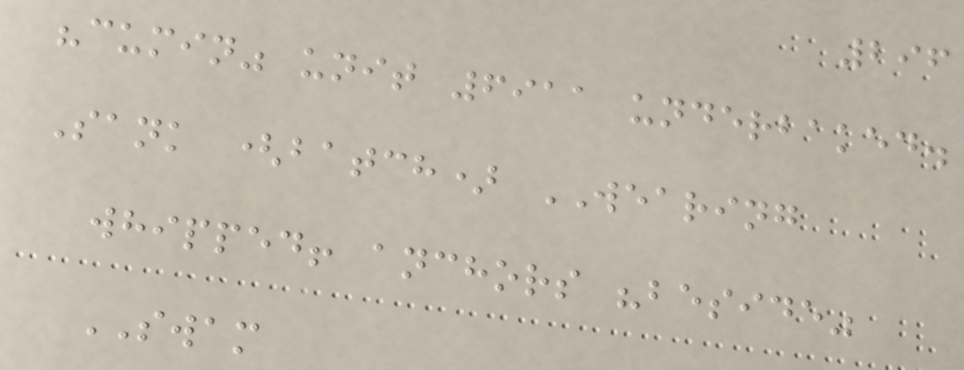296
"cumin" unit 6911 underbaked.
Sank (batch) WEARING
whipped! anchors "beside"
SWAM
